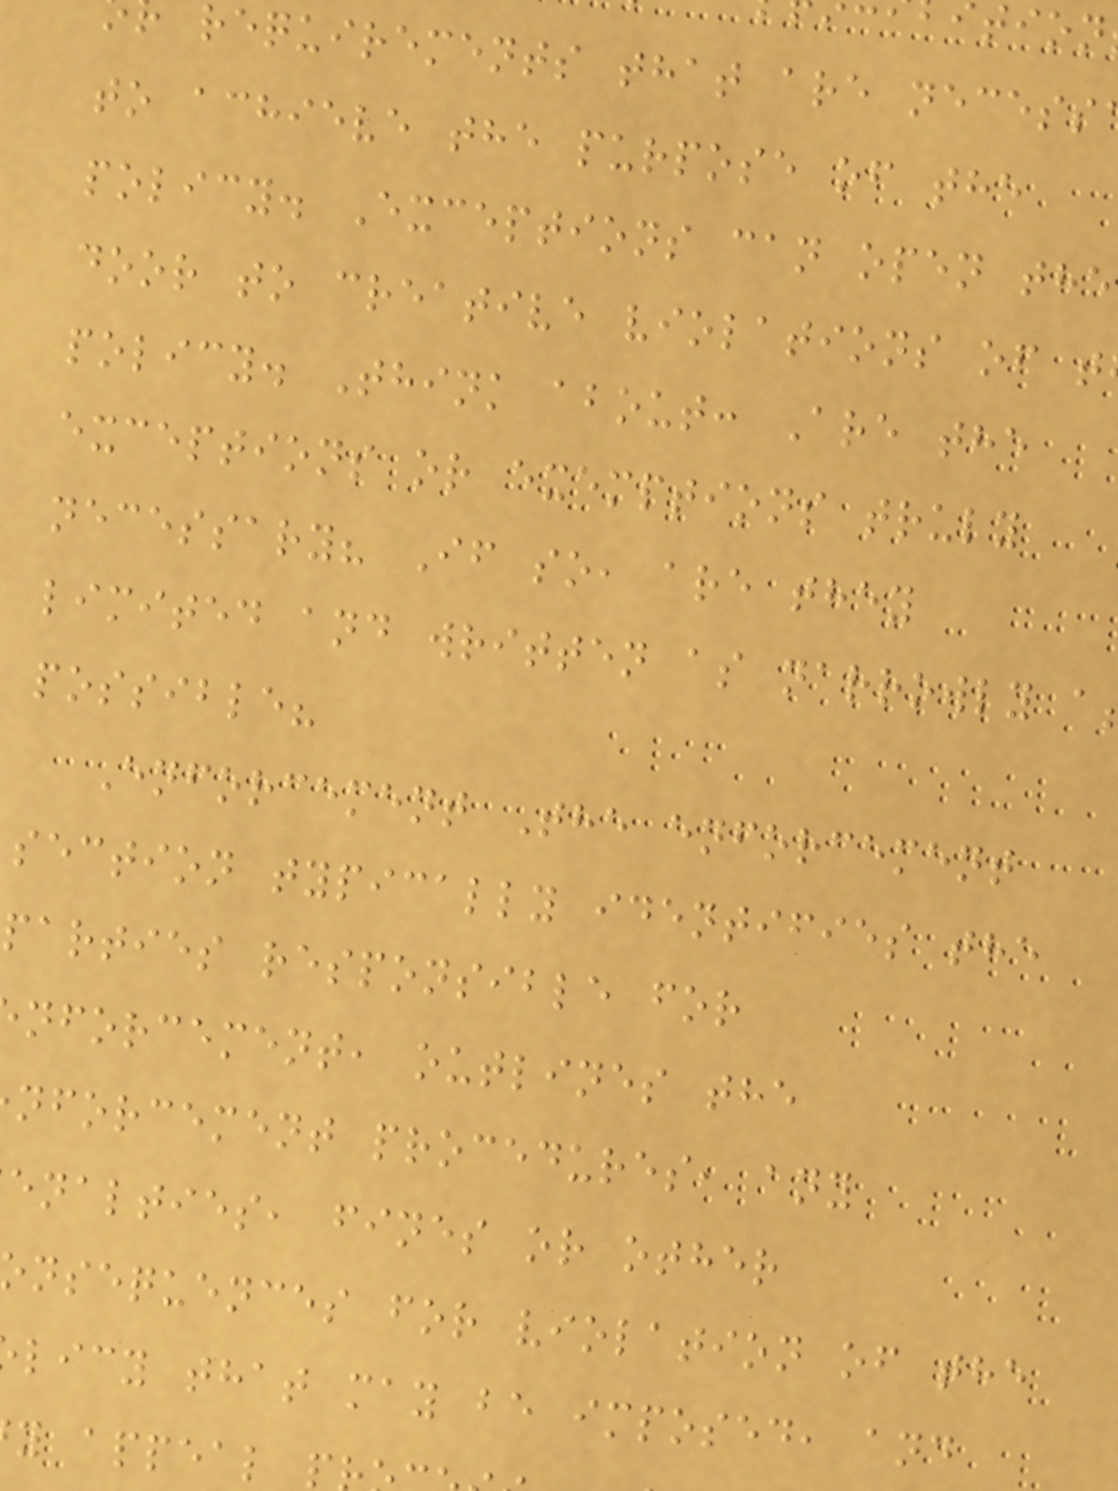requirements that are necess
to achieve the purpose of the
policy. Exceptions can open the
door to creative violations of t
policy. Think about: Are the
exceptions or exemptions truly
necessary? If so, are they
limited and written as narrowly a
possible?
Enforcement The enforcement
section typically identifies the
parties responsible for
nforcement, outlines the
nforcement procedures, any
enalties, fines or other
nsequences for violation of the
licy that may be imposed, and
